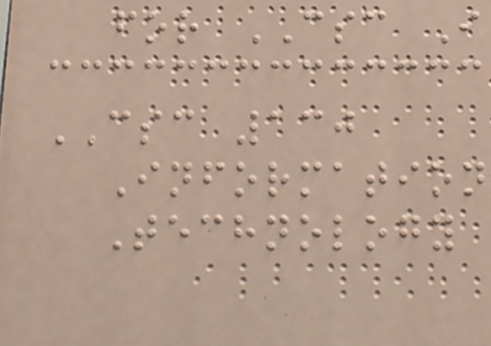for CSC I
CSC 130
Information
Technology
